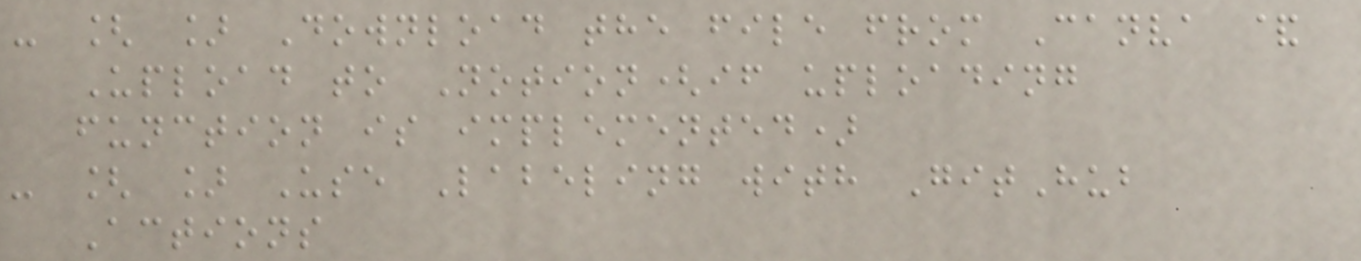- [ ] Download the file from Canva &
Upload to Notion(if uploading
function is implemented)
- [ ] Use Labeling with GitHub
Actions
